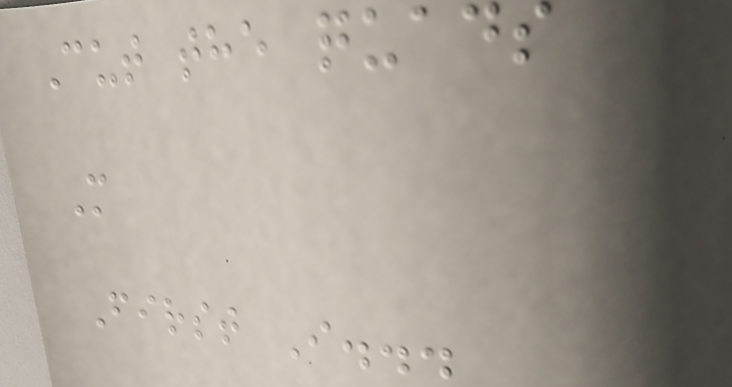Cut the quads
M
First I...
